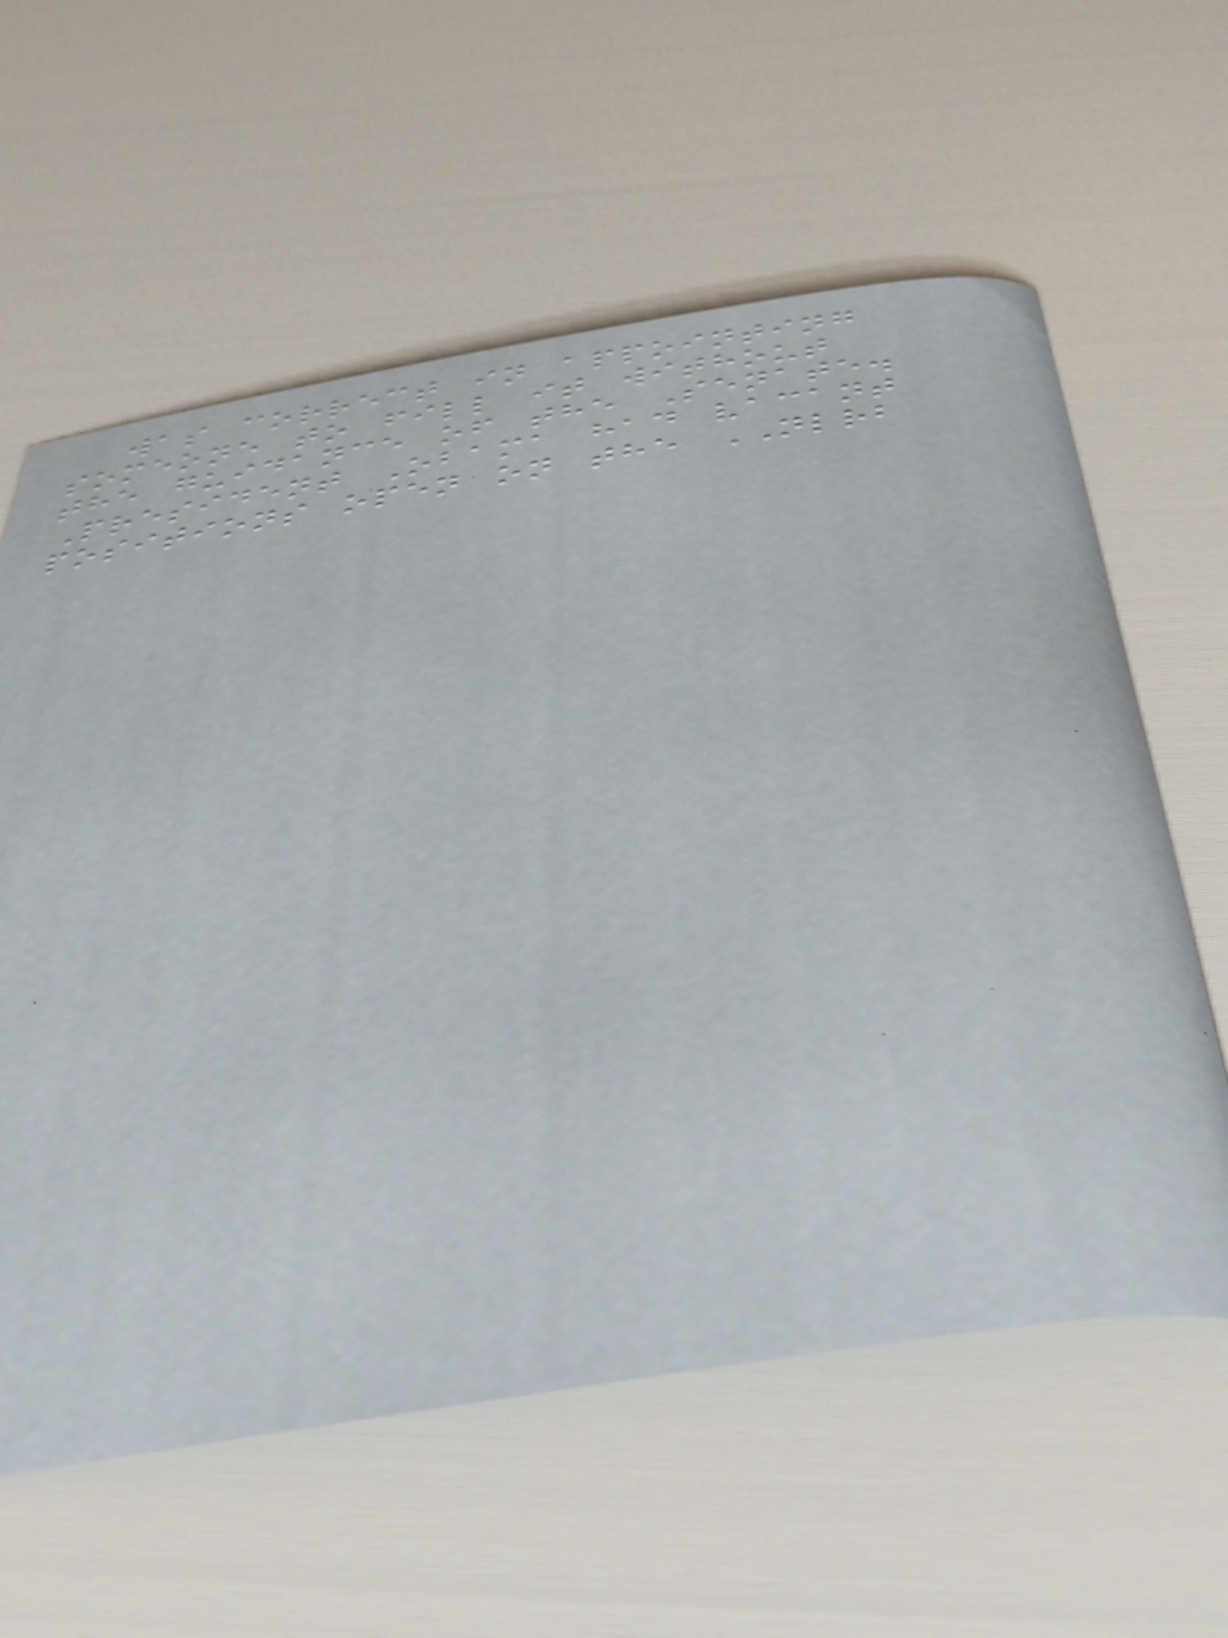was correct in appointing
someone to fill it without
the guidance of the Senate.
President Obama had vacant
positions open on the NLRB
